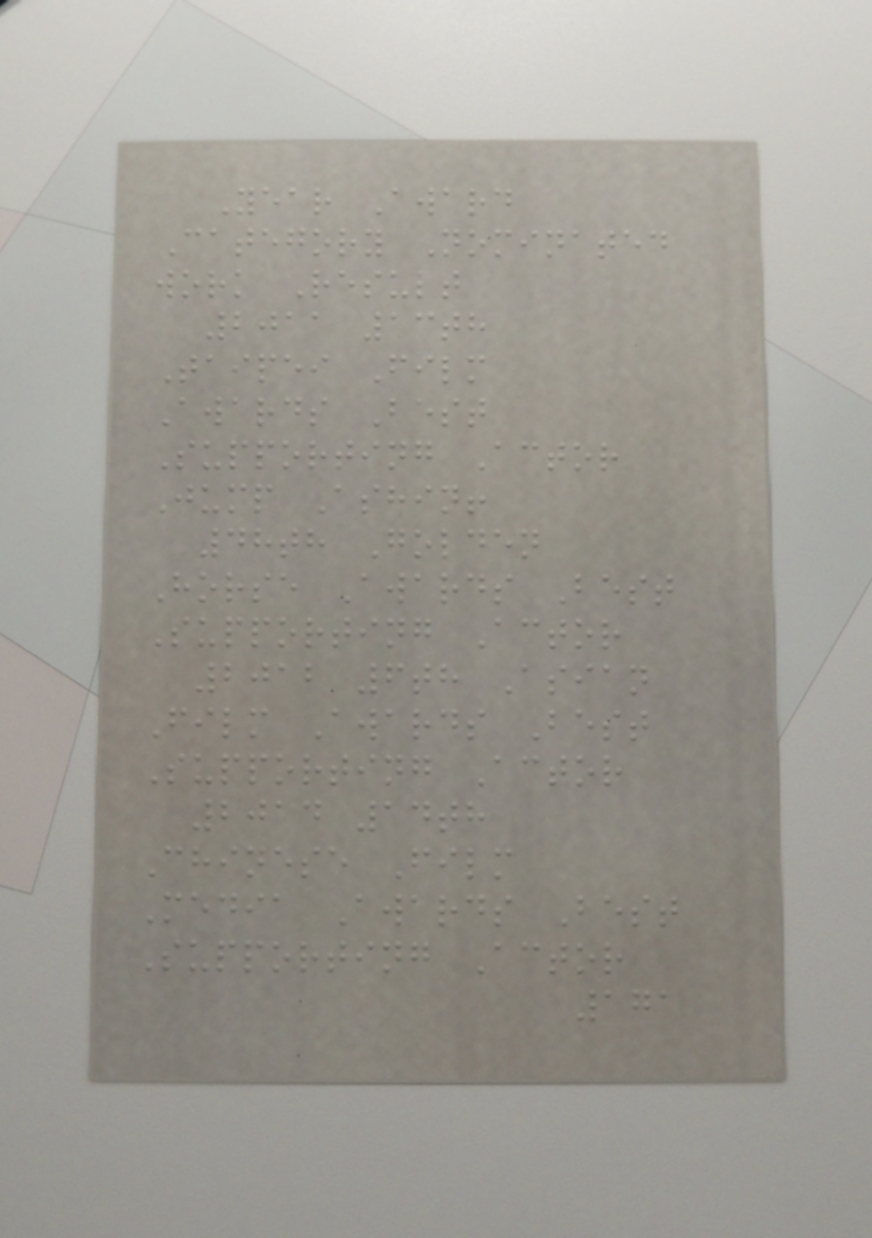Year Award
Category Nominated
work Result
2011 13th
Taipei Film
Awards Best
Supporting Actor
Jump Ashin!
48th Golden
Horse Awards Best
Supporting Actor
2012 6th Asian
Film Awards Best
Supporting Actor
2014 14th
Chinese Film
Media Awards Best
Supporting Actor
171
